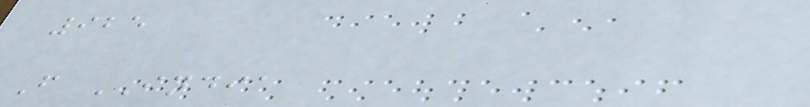925
F INDIA
